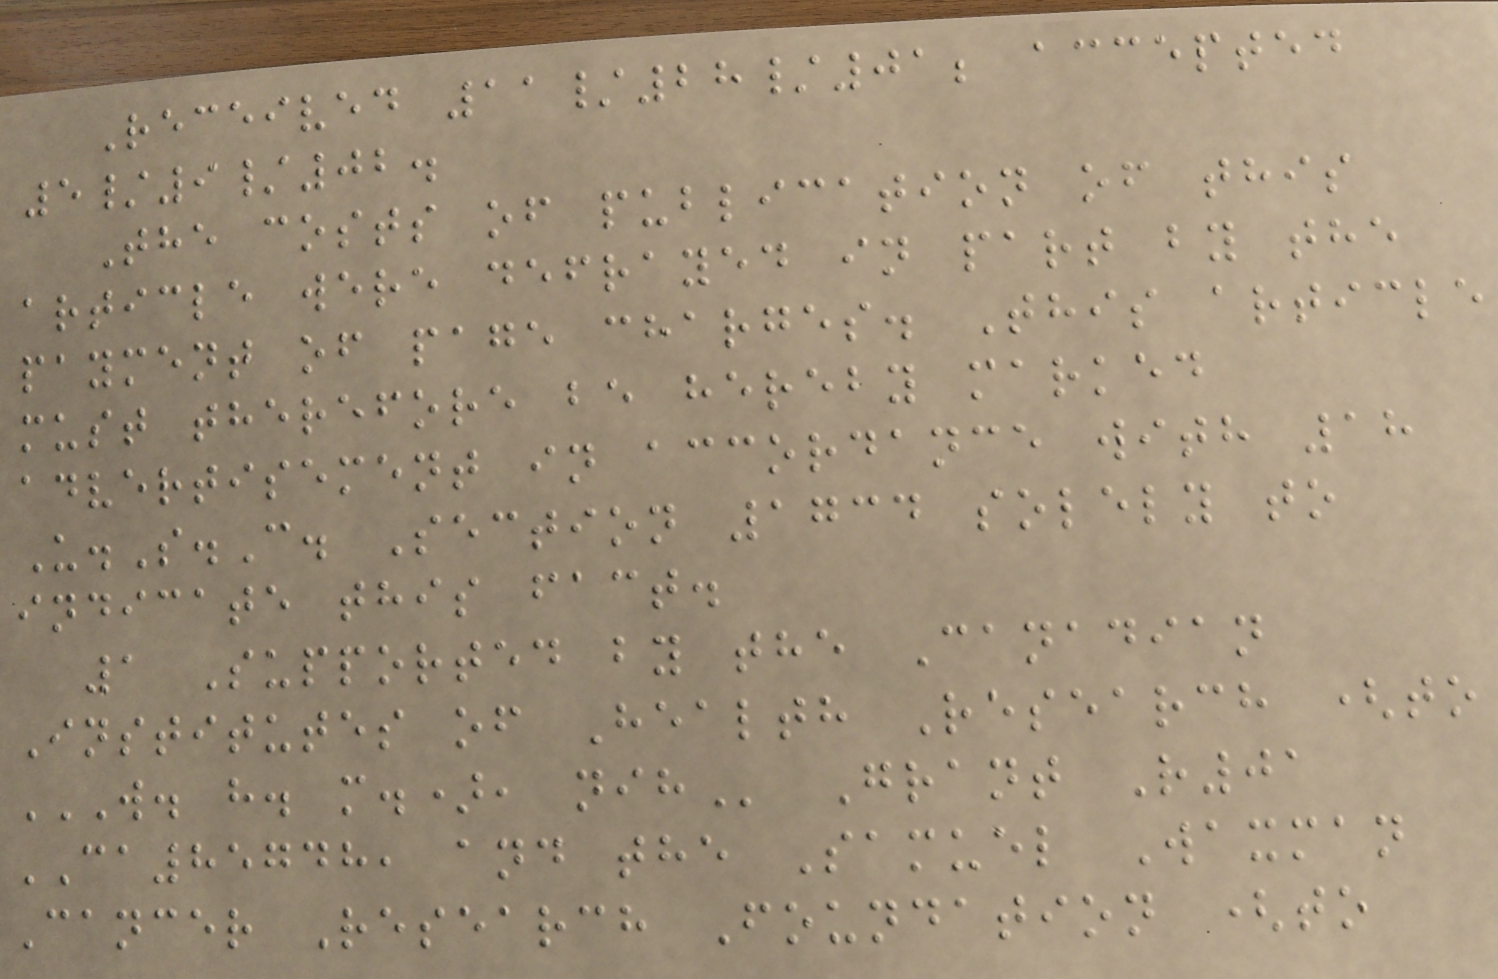Received 11/28/01; accepted
5/9/02.
The costs of publication of this
article were defrayed in part by the
payment of page charges. This article
must therefore be hereby marked
advertisement in accordance with 18
U.S.C. Section 1734 solely to
indicate this fact.
1 Supported by the Canadian
Institutes of Health Research (to
W. H. M.), NIH Grant R01
CA85748, and the Samuel Waxman
Cancer Research Foundation (to
